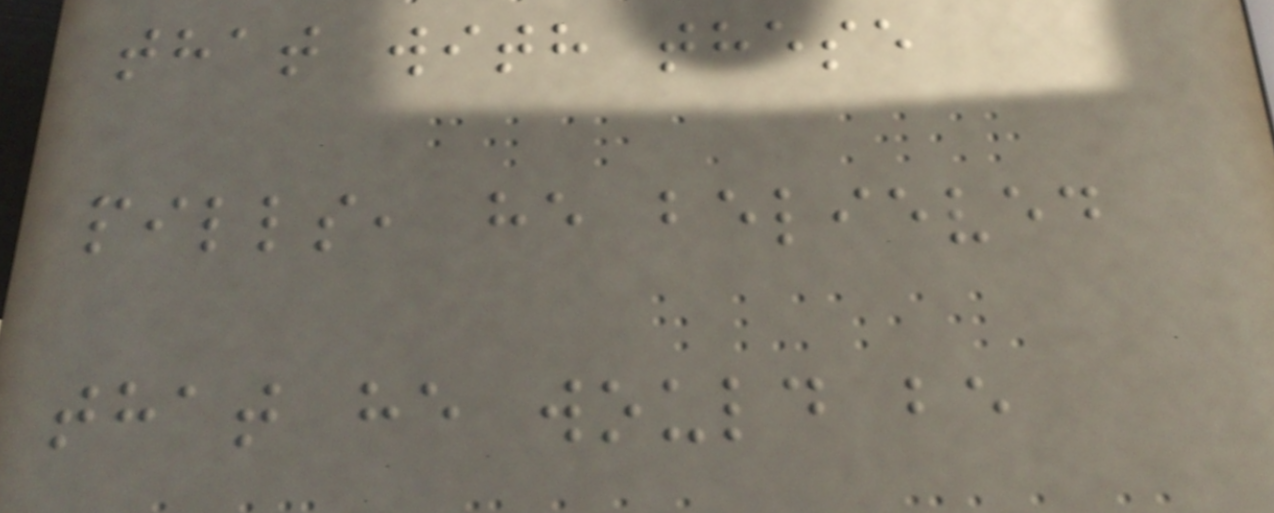that with these
pills, he believed
that he would be
